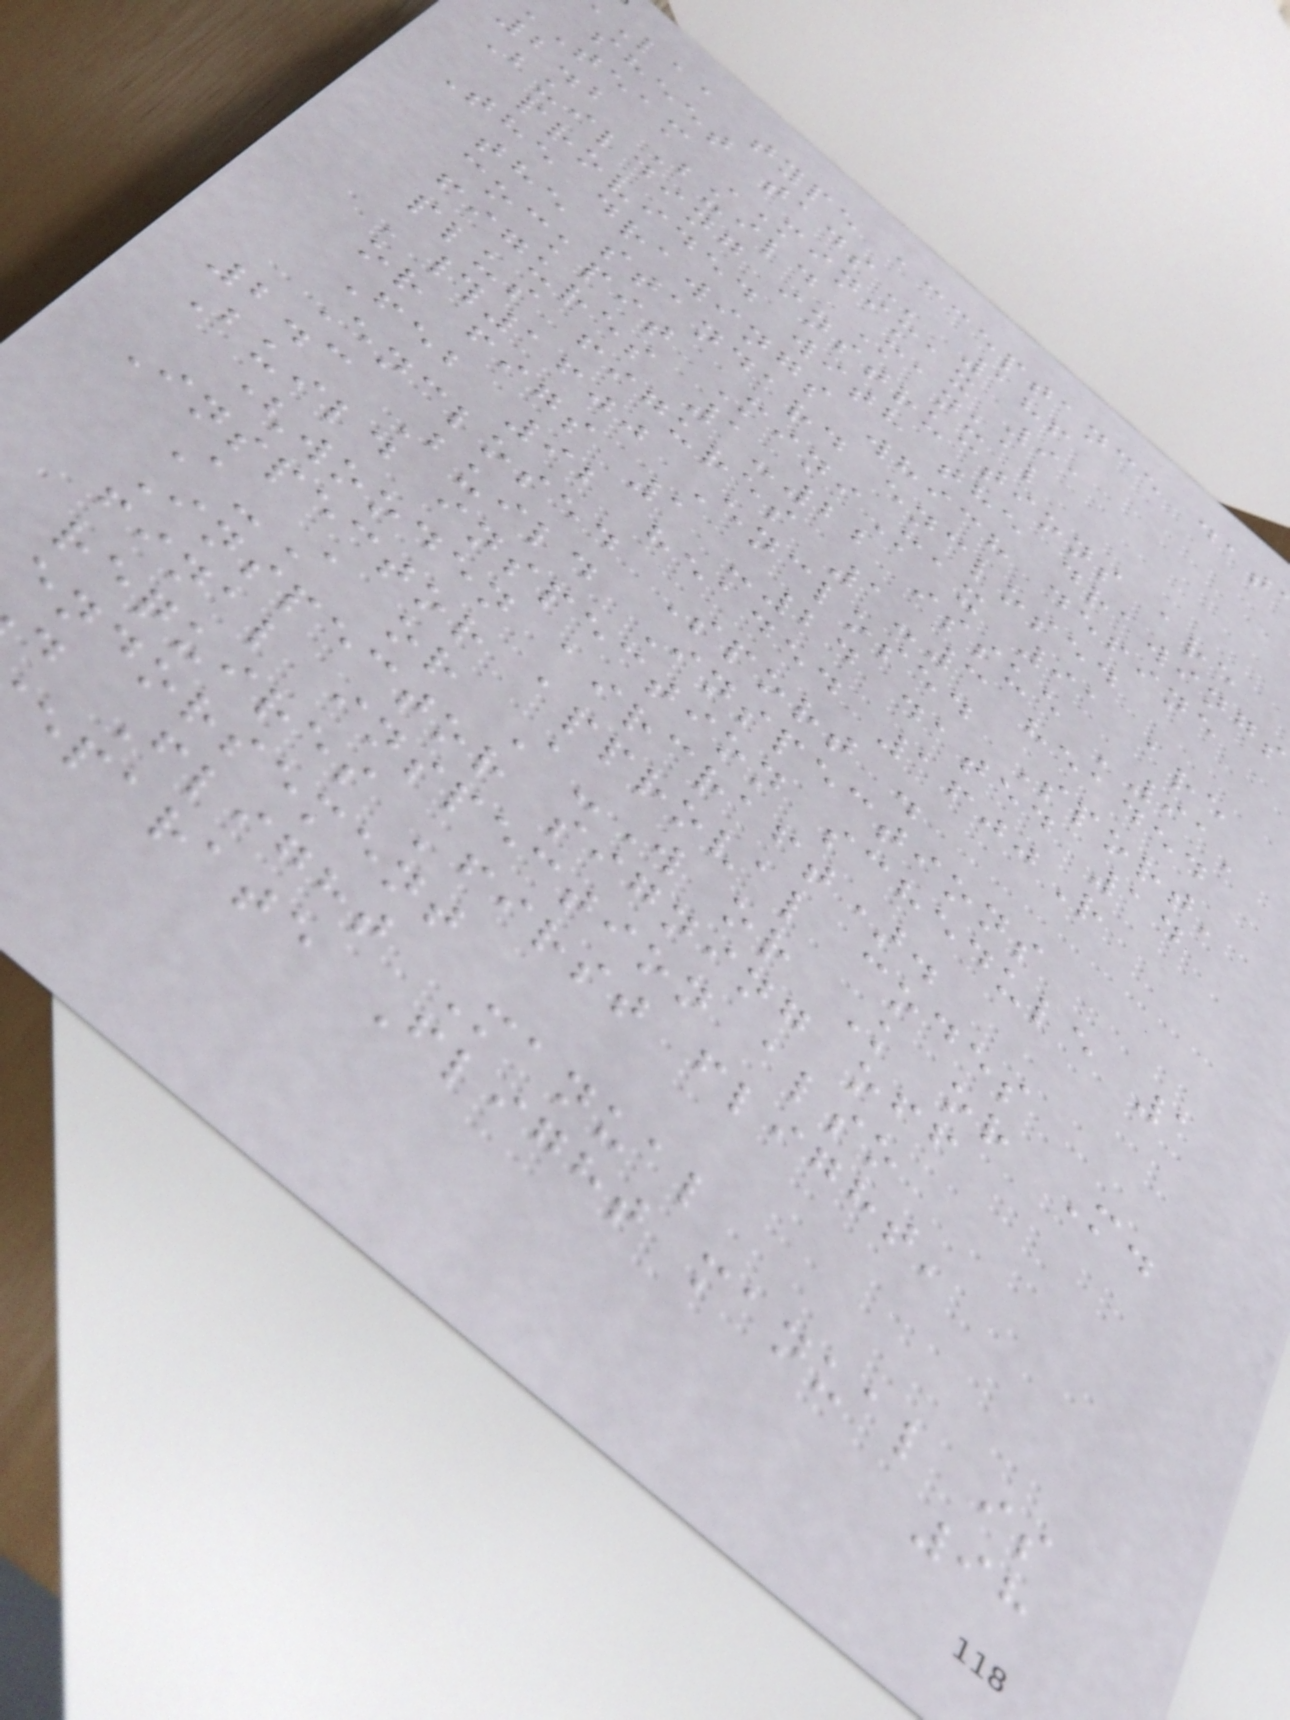laa type acceptance
sheet
team MINIMAX 91
2.2 Build Manual
Building instructions are
provided with the drawings
The drawings which define
the standard enclosed
cockpit MiniMax 91 are
figures 1-22 issue '91'
plus figures 1-3 headed
'#1600 Enclosed Sport'
or figs 1 -24 dated 14
Feb 92 headed 1600R
Enclosed Sport .
2.3 Build Inspections
Build inspection schedule 1
(wooden aircraft).
Inspector approval codes
A-A or A-W or K or M.
Inspector signing off
final inspection also
requires 'first flight'
endorsement
d Flight Manual
eparate Flight manual is
98
